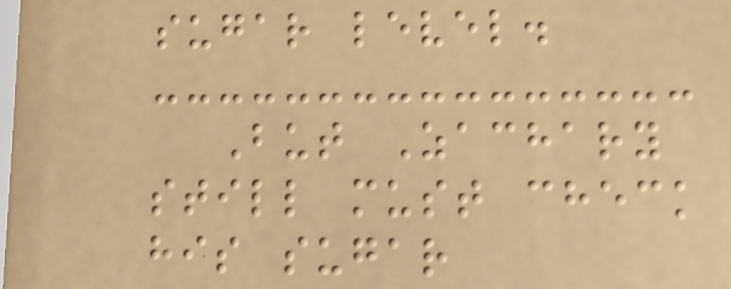sugar level.
But Zachary
still must check
his sugar
